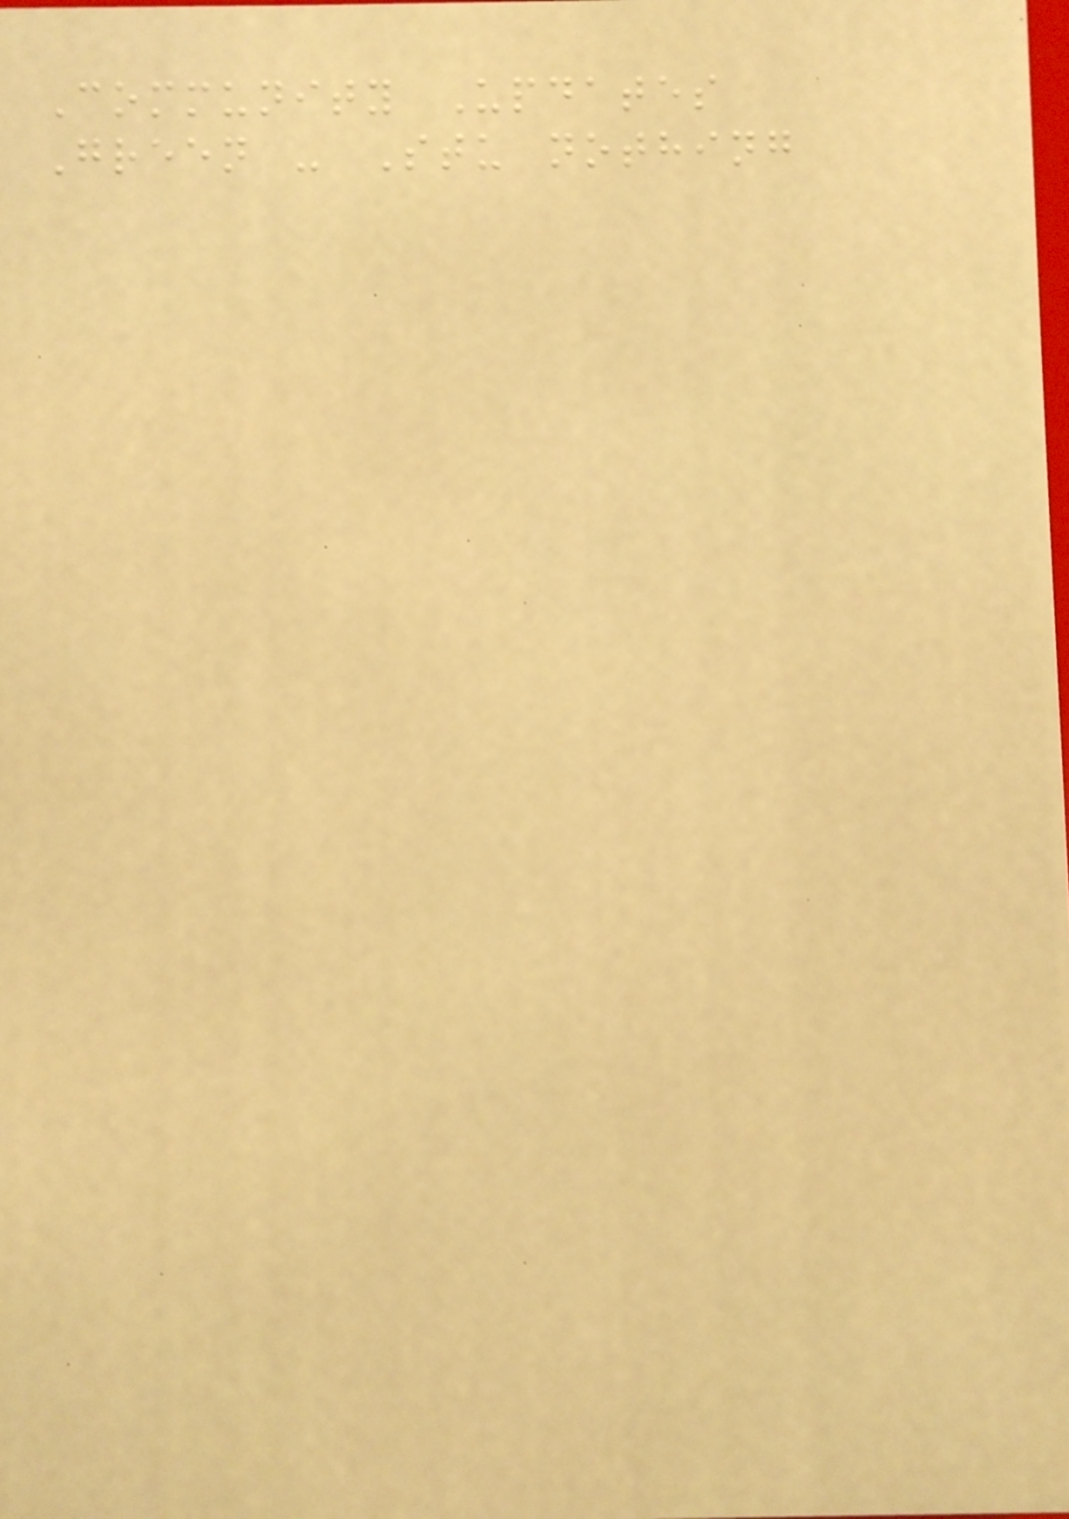Community Updates
Green - Stu nothing
